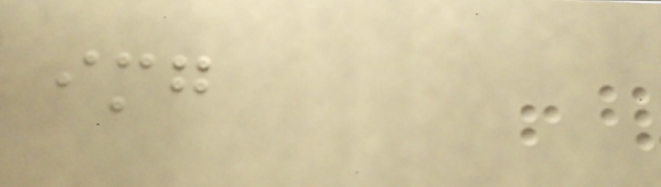img
